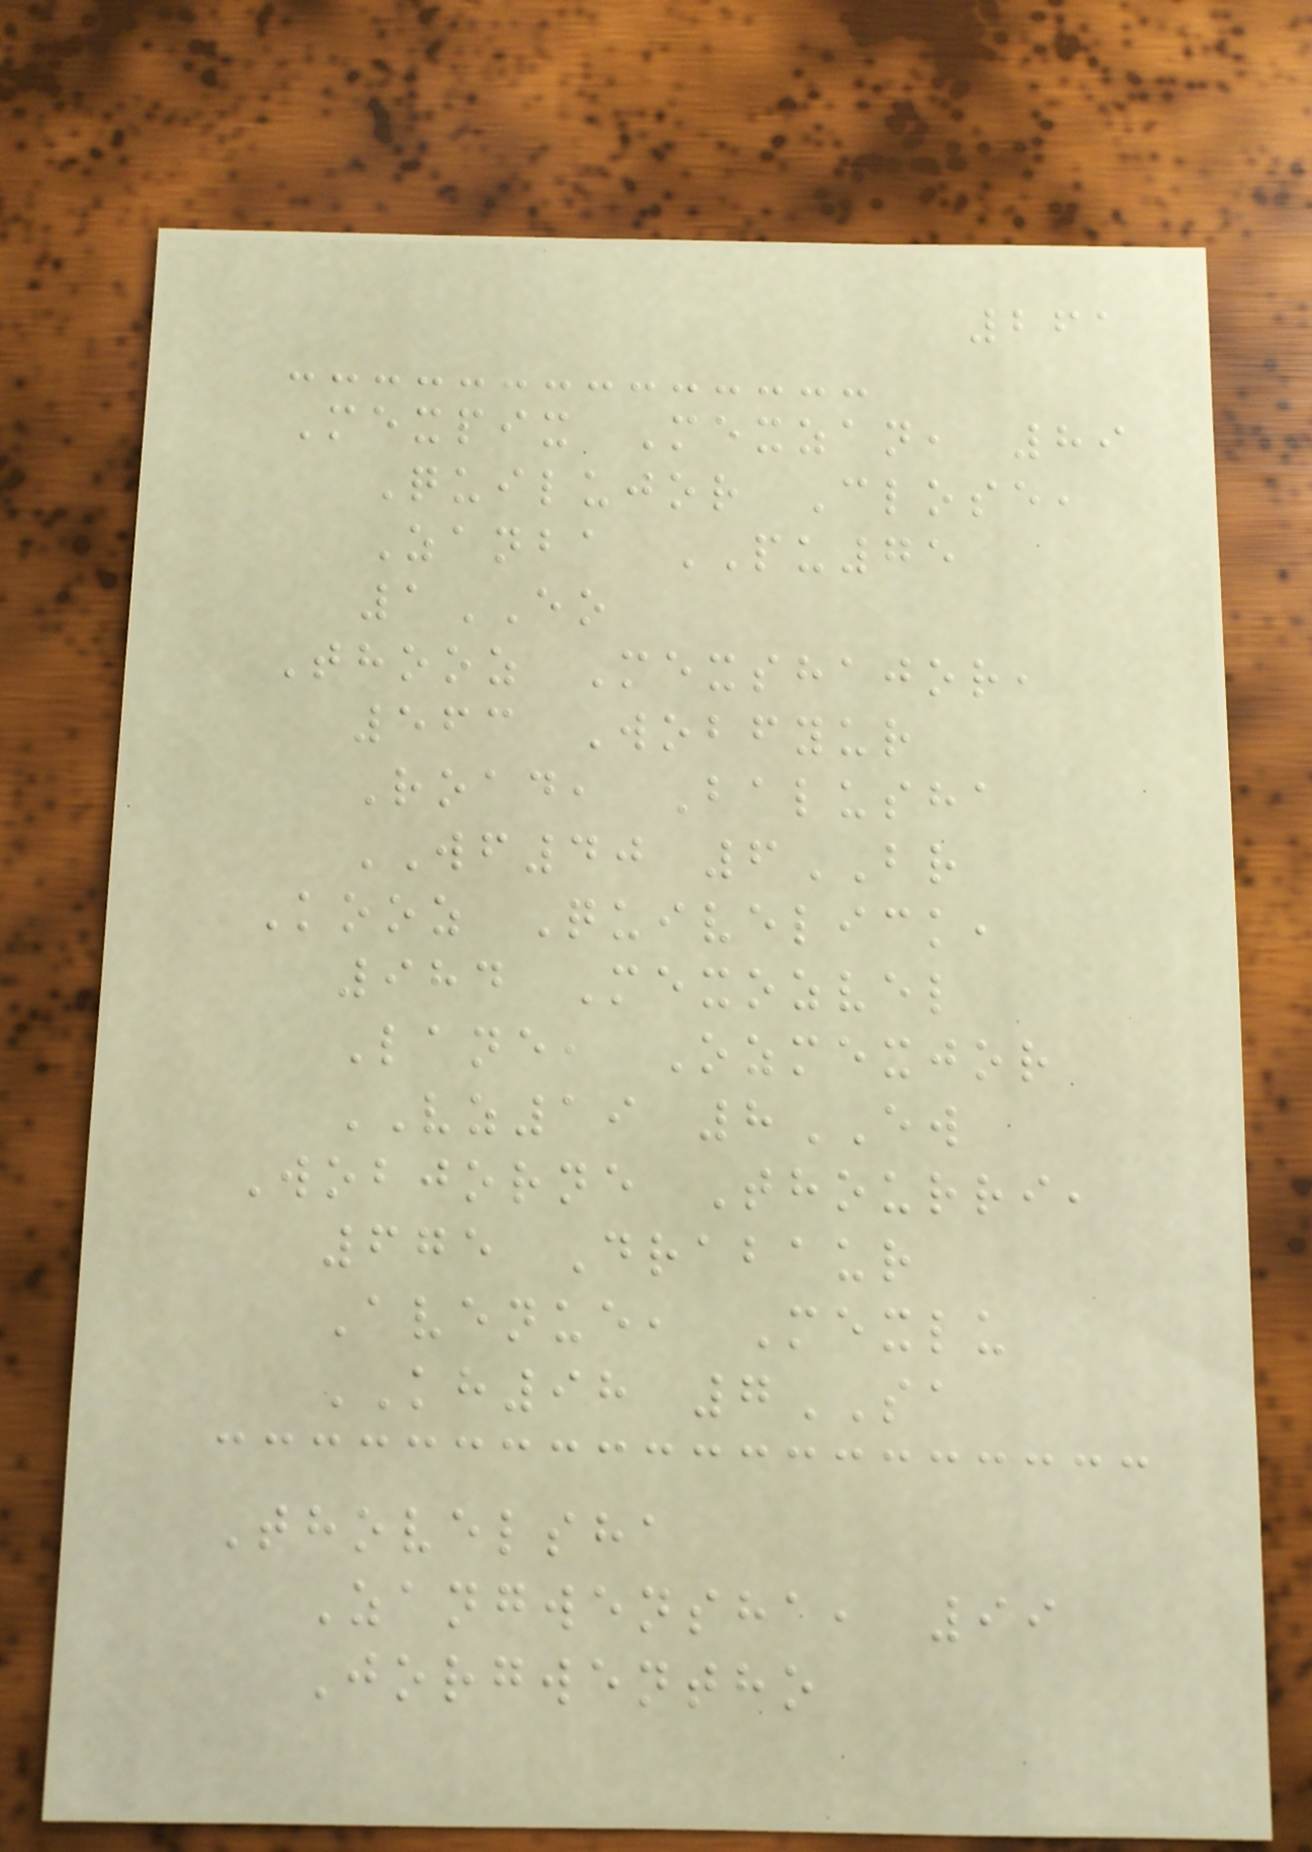261
Mexpix Mexzan, 89
Quilujor Close,
Zanba PU75
1EO
Thooz Mexshajor,
563 Wobfyur
Road, Balusha
WF40 6BR
Kooz Quivelick,
984 Mexozvel
Lane, Ozmexjor
VZ19 8EW
Wobjorne Thourri,
675 Drabaur
Avenue, Mexlu
KH98 7SA
Thovelsha
Zangwensha, 99
Jorgwentho
